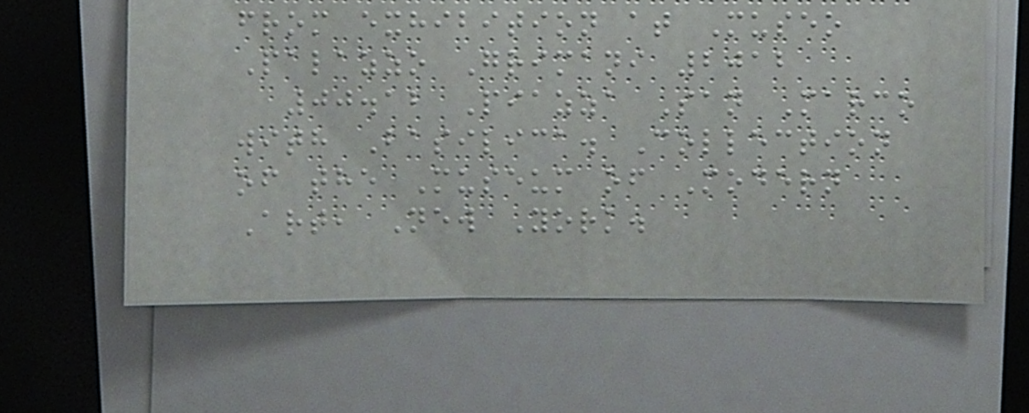from exhibition at Museo
Palazzo Grimani 2012
00.12 Piazza San Marco
with Basilica. Collection
of the Museum of Modern
Art, New York.
